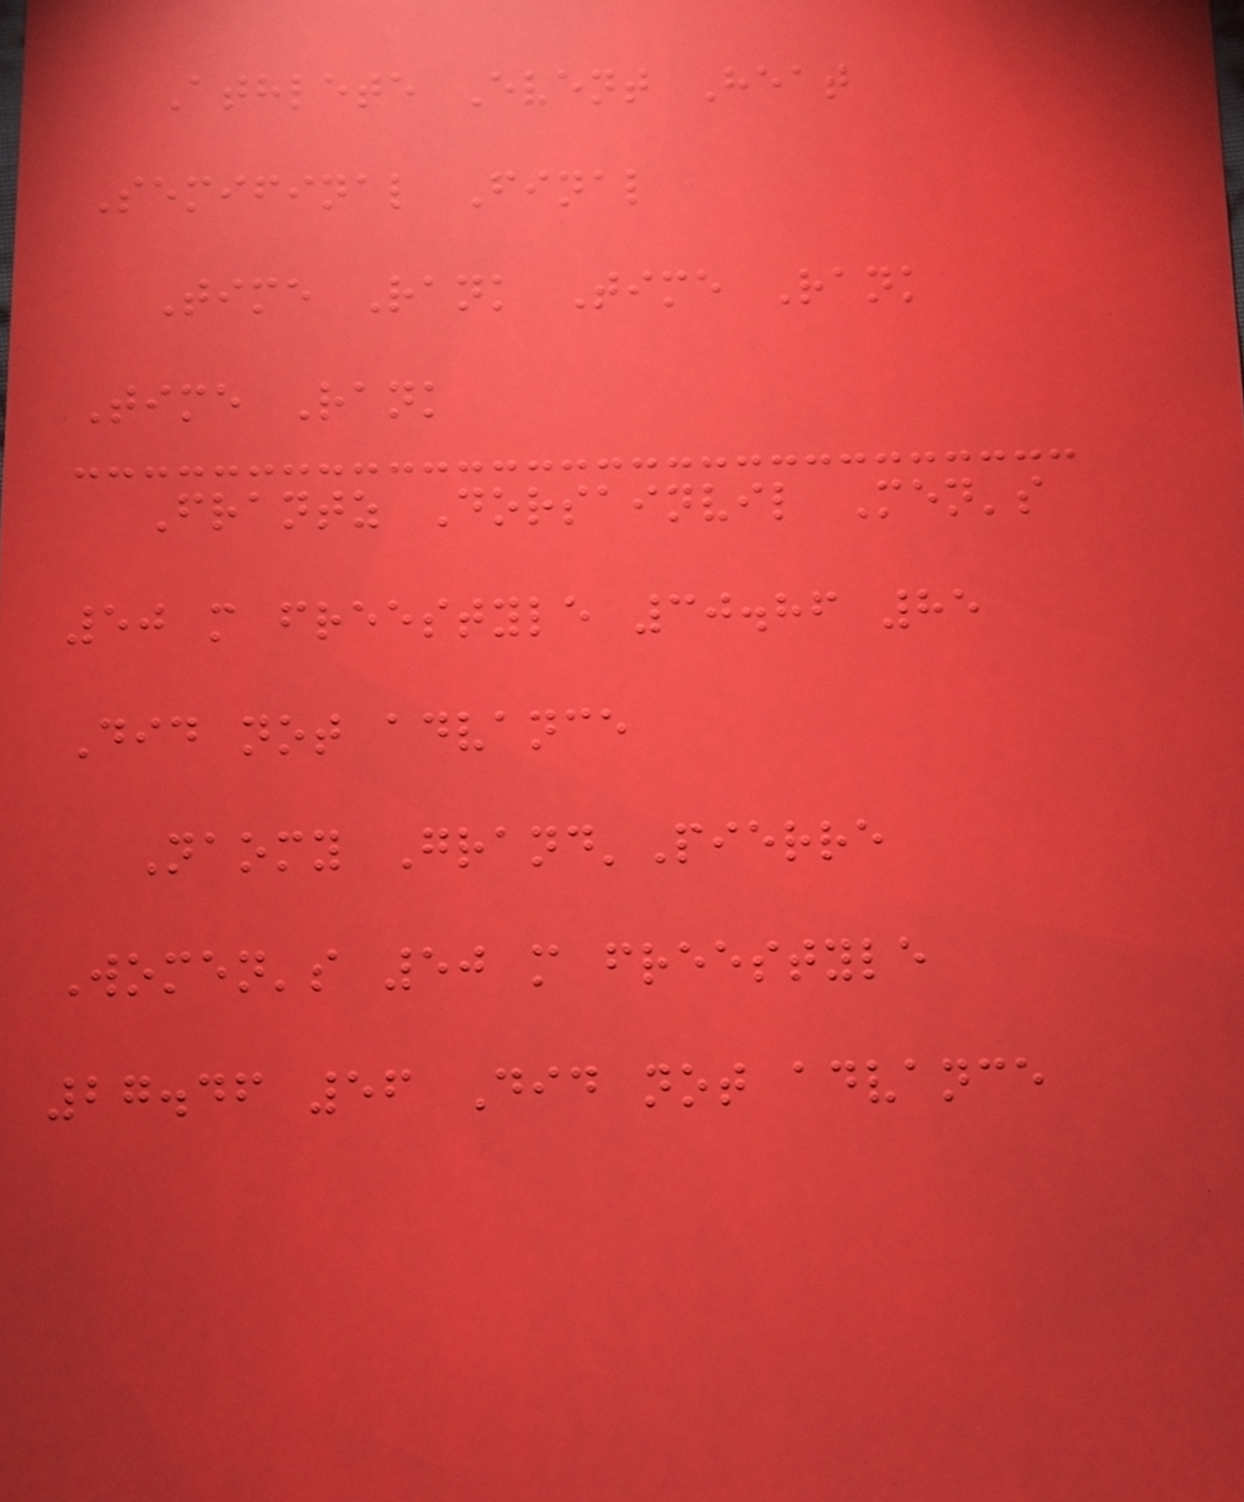Athlete Event Heat
Semifinal Final
Time Rank Time Rank
Time Rank
Frantz Dorsainvil Men's
50 m freestyle 30.86 85
Did not advance
Naomy Grand'Pierre
Women's 50 m freestyle
27.46 56 Did not advance
